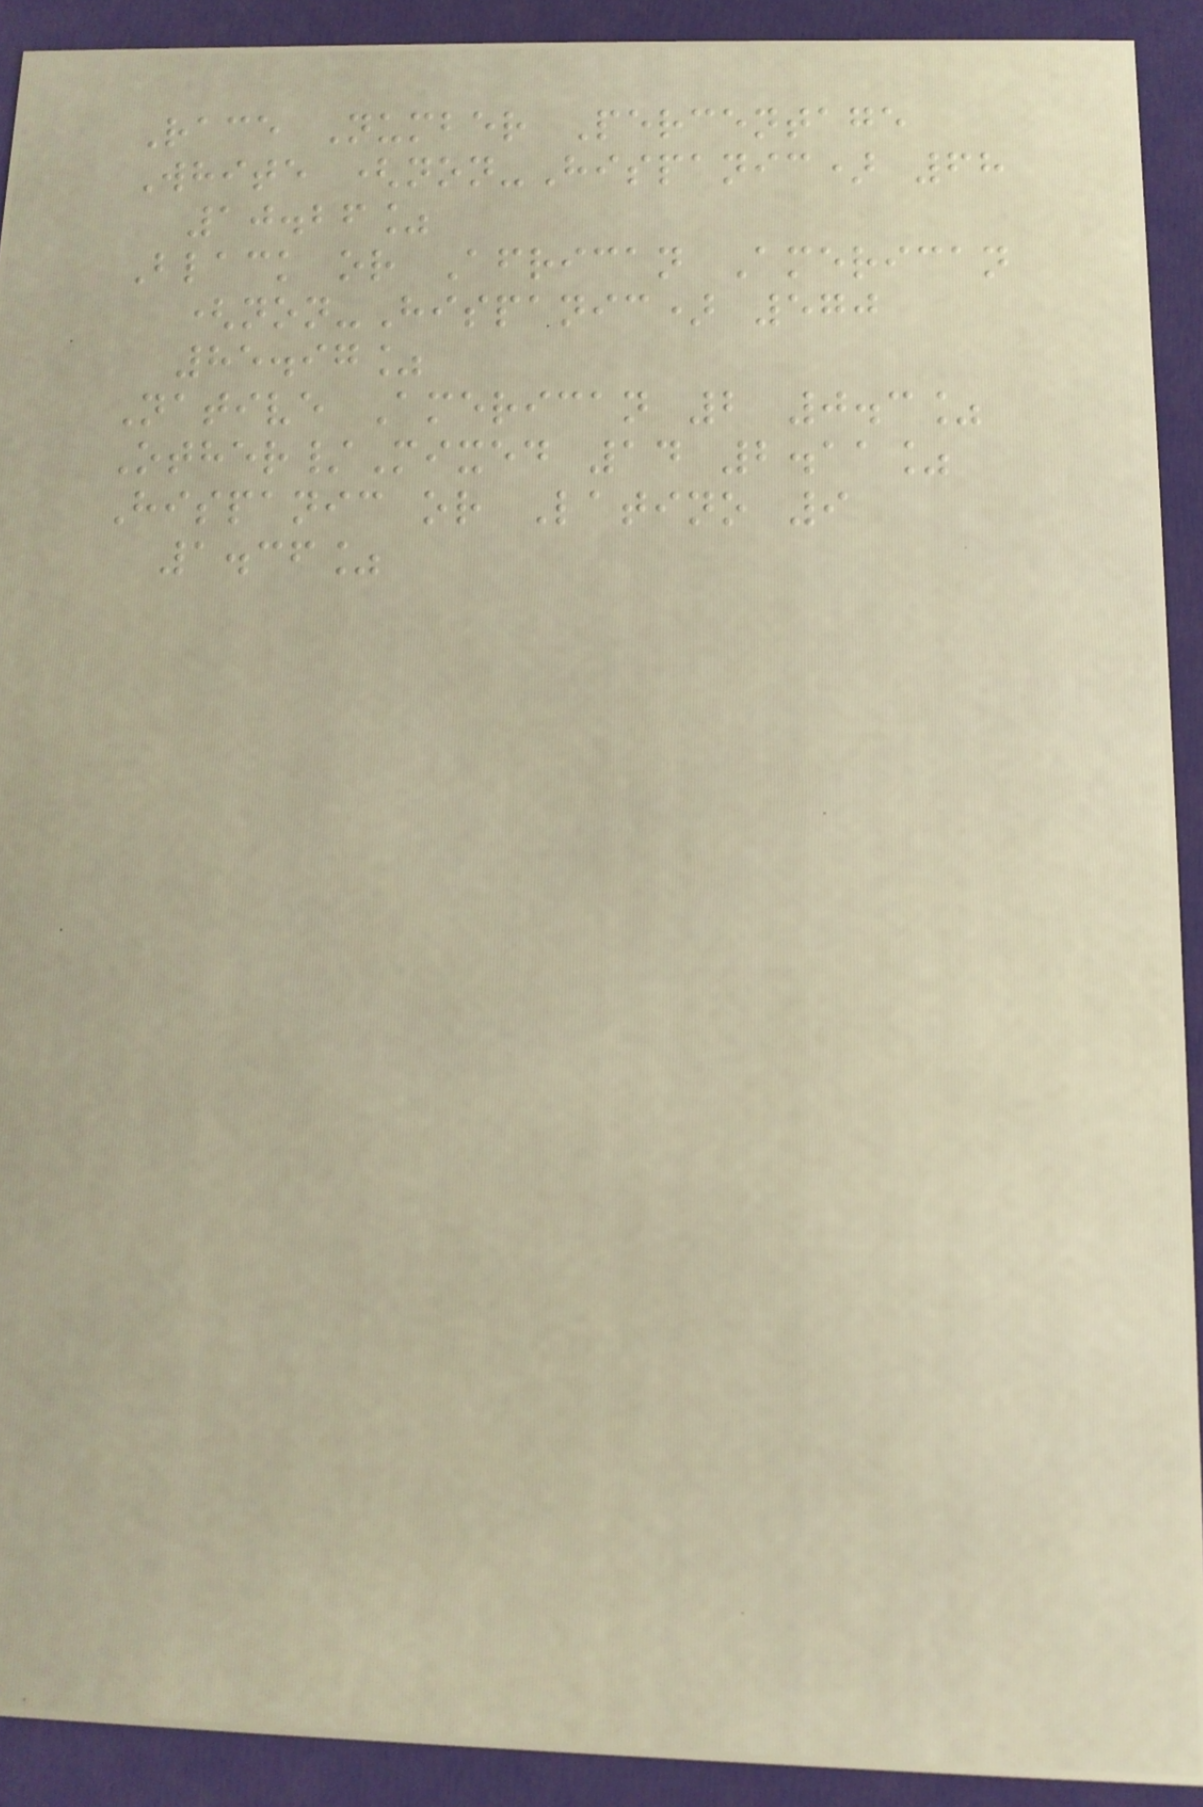Race Number Percentage
White (non-Hispanic) 68
10.26%
Black or African American
(non-Hispanic) 570
85.97%
Native American 2 0.3%
Other/Mixed 14 2.11%
Hispanic or Latino 9
1.36%
